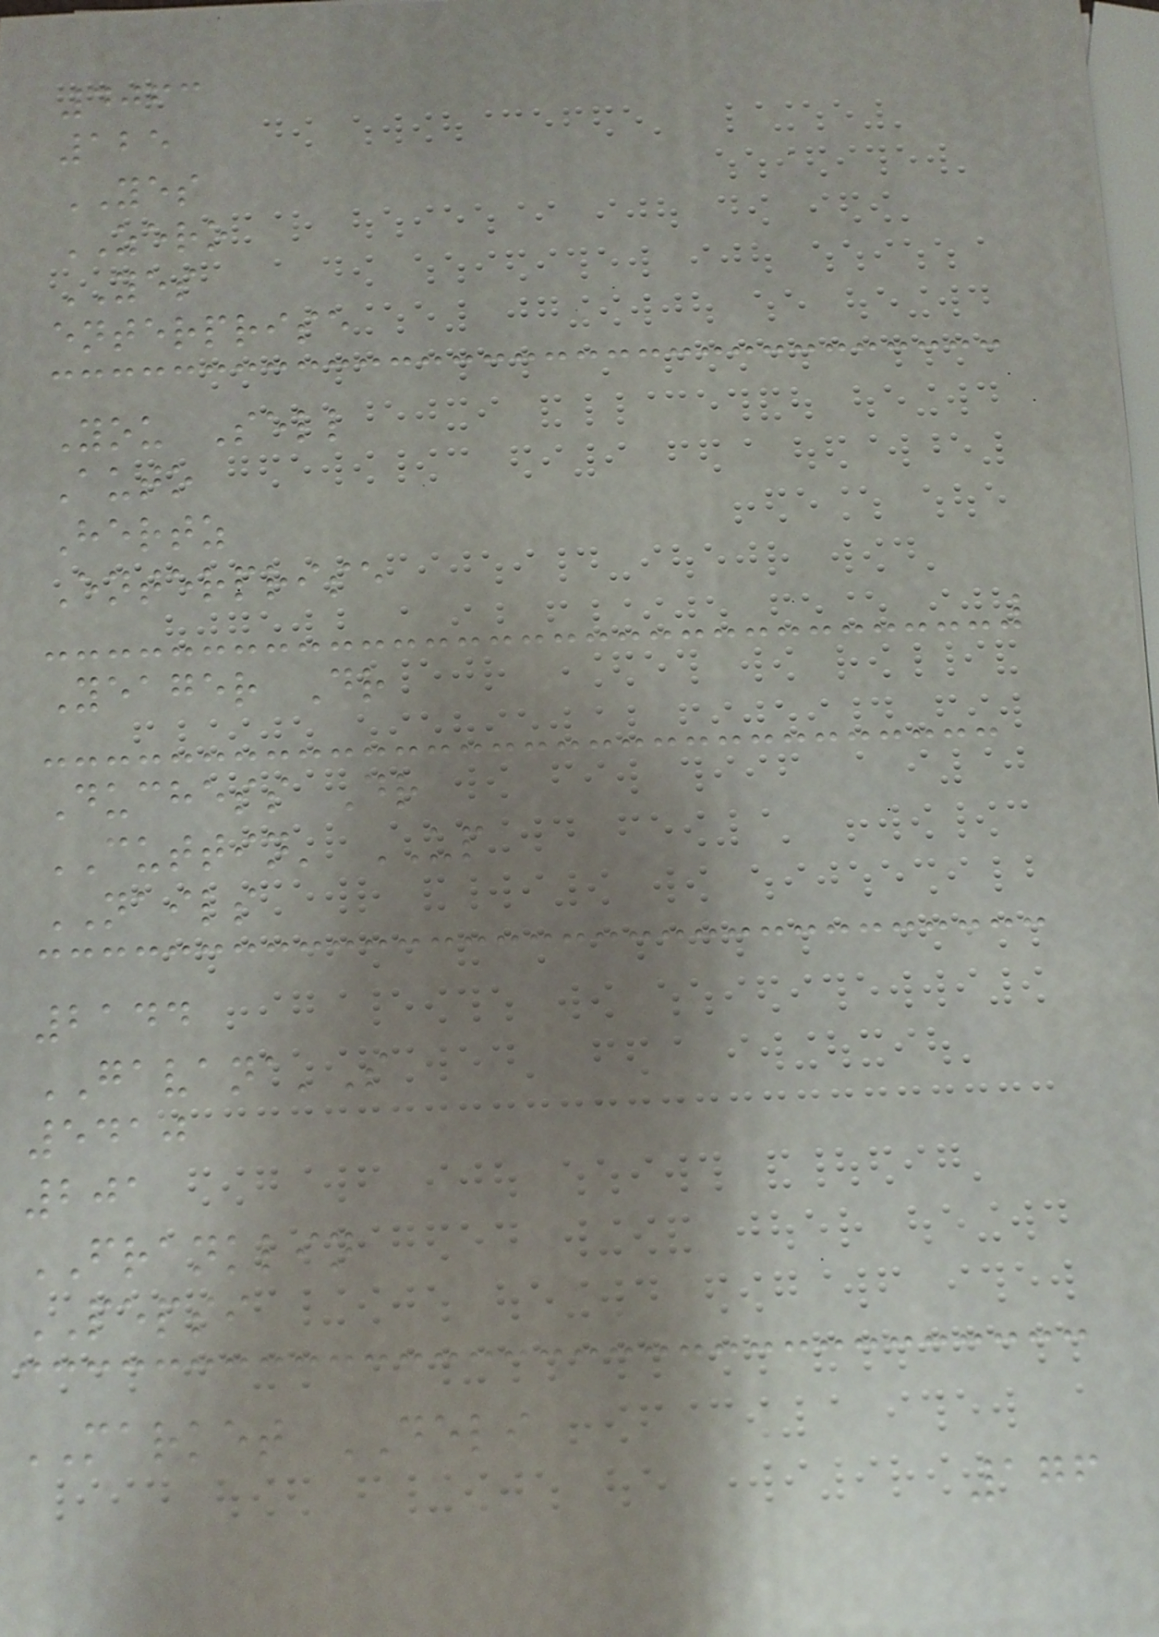4063
125
YES
ZERO
YES
enterprise
You Sell
Auto
Hertz
Enterprise
Yeager Dr
Duchess Dr
CUTTIN' UP
NAILS
2144
GAVANA'S
5410
201
FRANKLIN
PEPSI
MARKET DELI
176
